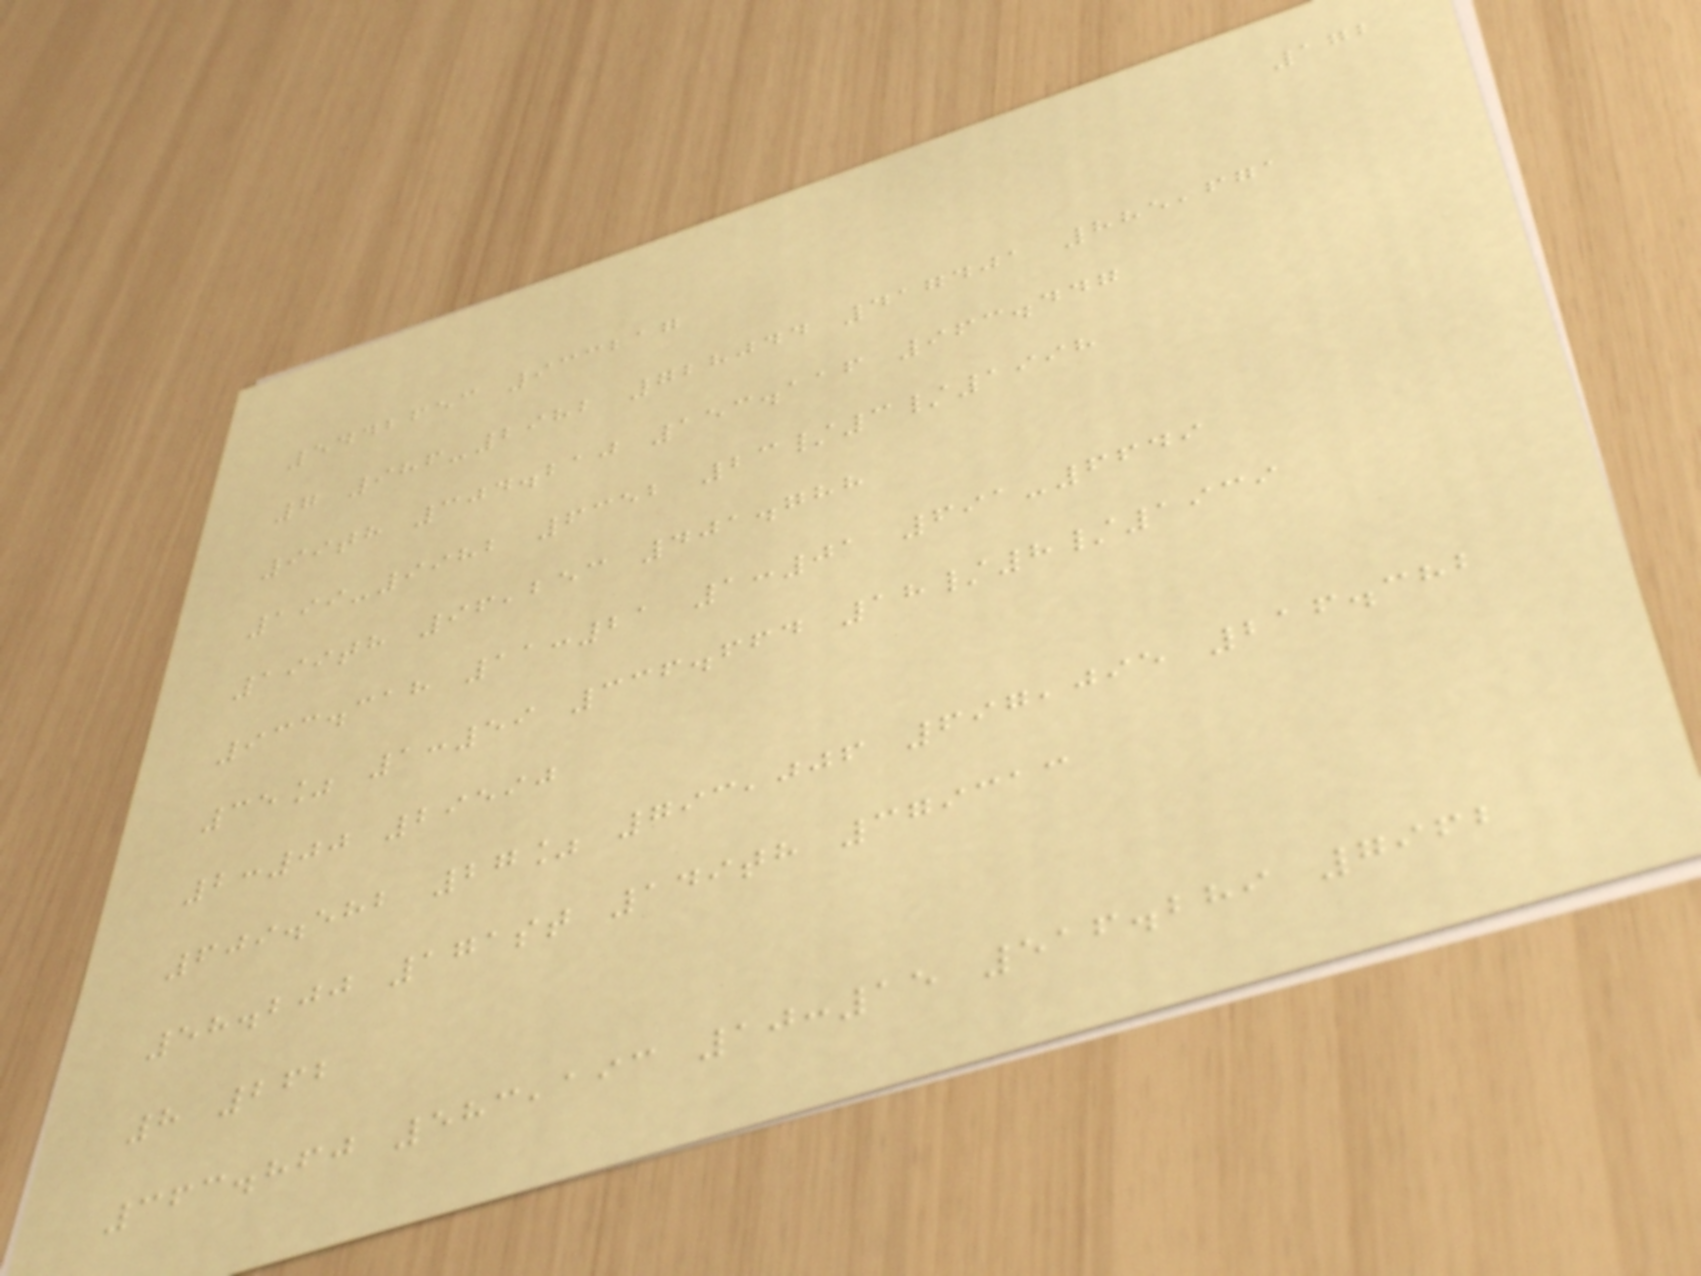172
5442653 933217
7 986-2982 728044 417401 885,671
99th 304.210 153.116 963.447
199-9982 6352 23/3/1998
199th 96,253 401.788
933.318 11:21 1:01 691-6649
35% 1:59 336.664 18/8/1939
2:00 29590
609.582 27% 793,006 697,095 216.382
58.200 171st 149th 379313
8 262
363.860 583,193 10:15 516.289 7962
